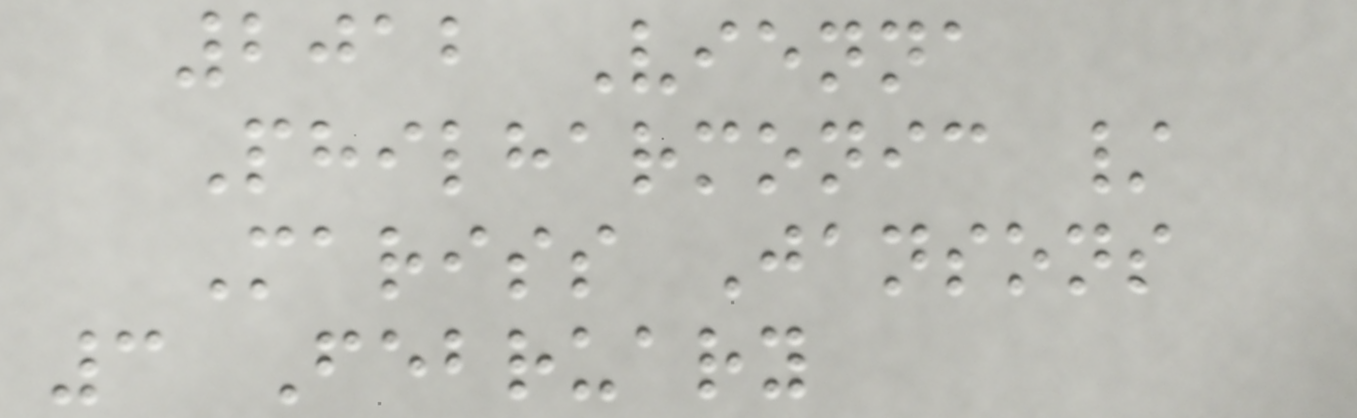2012 Vienna
Philharmonic /
Mariss Jansons
3 February
